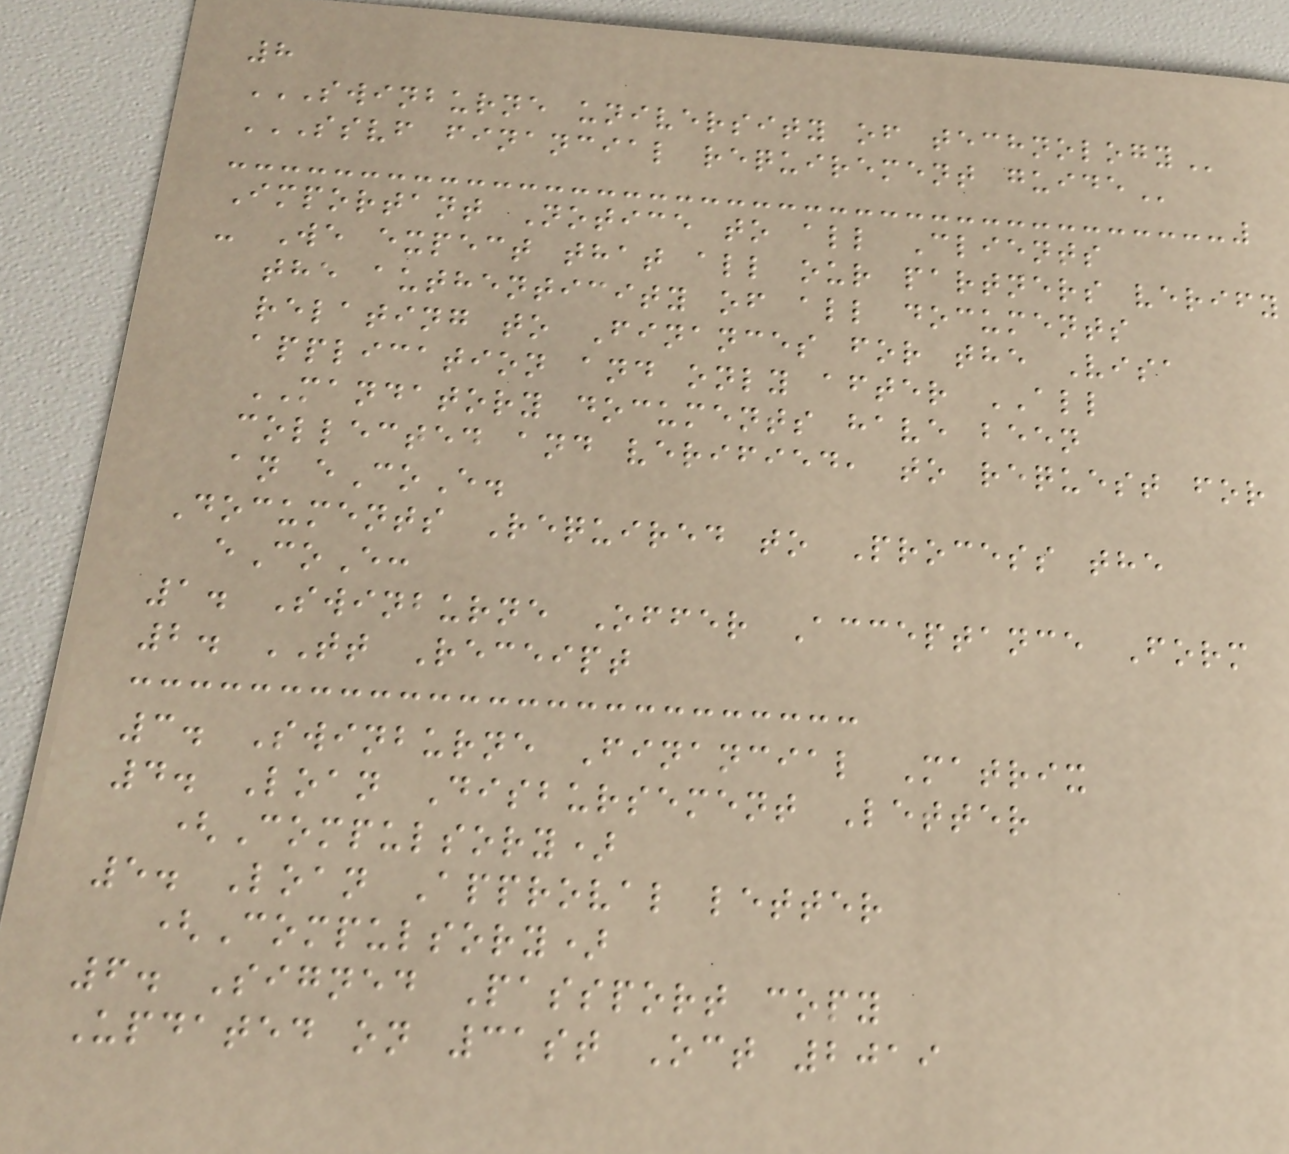8
SWINBURNE UNIVERSITY OF TECHNOLOGY
SSVF FINANCIAL REQUIREMENT GUIDE
Important Notice to all Clients
- We expect that all our partners verify
the authenticity of all documents
relating to Finances for the Visa
application and only after ALL
MANDATORY documents have been
collected and verified, to request for
an eCoE.
Documents Required to Process the
eCoE:
1. Swinburne Offer Acceptance Form
2. TT Receipt
3. Swinburne Financial Matrix
4. Loan Disbursement Letter
(Compulsory)
5. Loan Approval letter
(Compulsory)
6. Signed Passport copy
Updated on 31st Oct 2019
